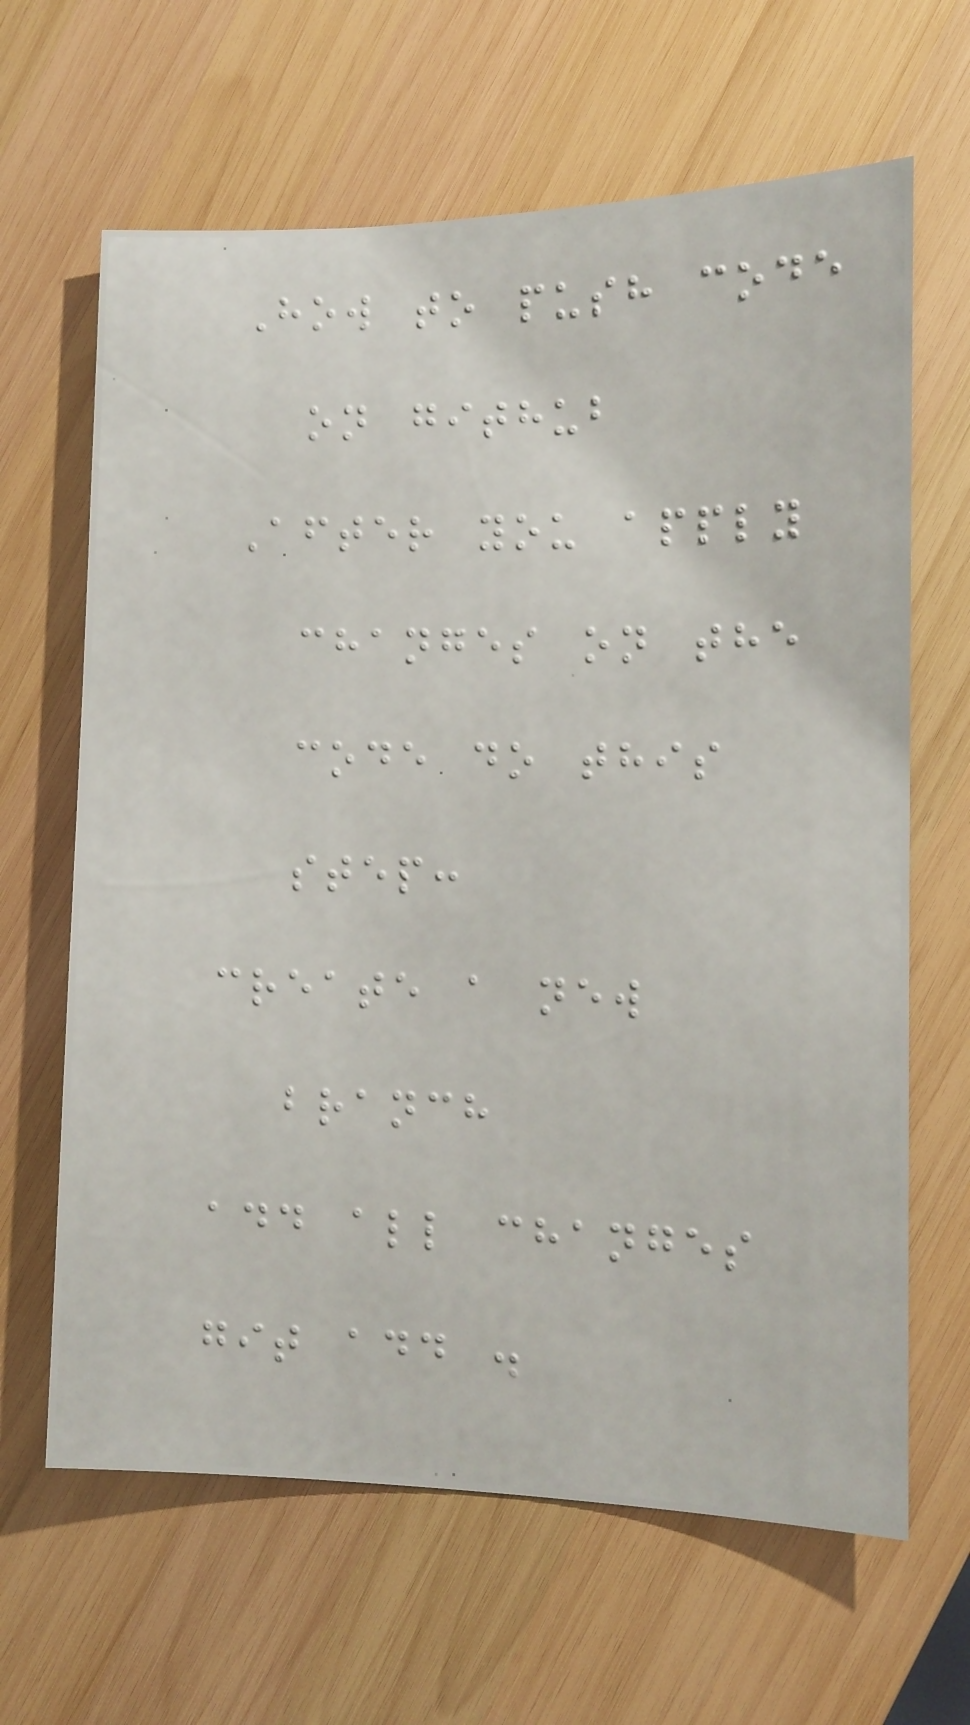How to push code
on github
After you apply
changes on the
code do this
step:
create a new
branch
add all changes
git add .
